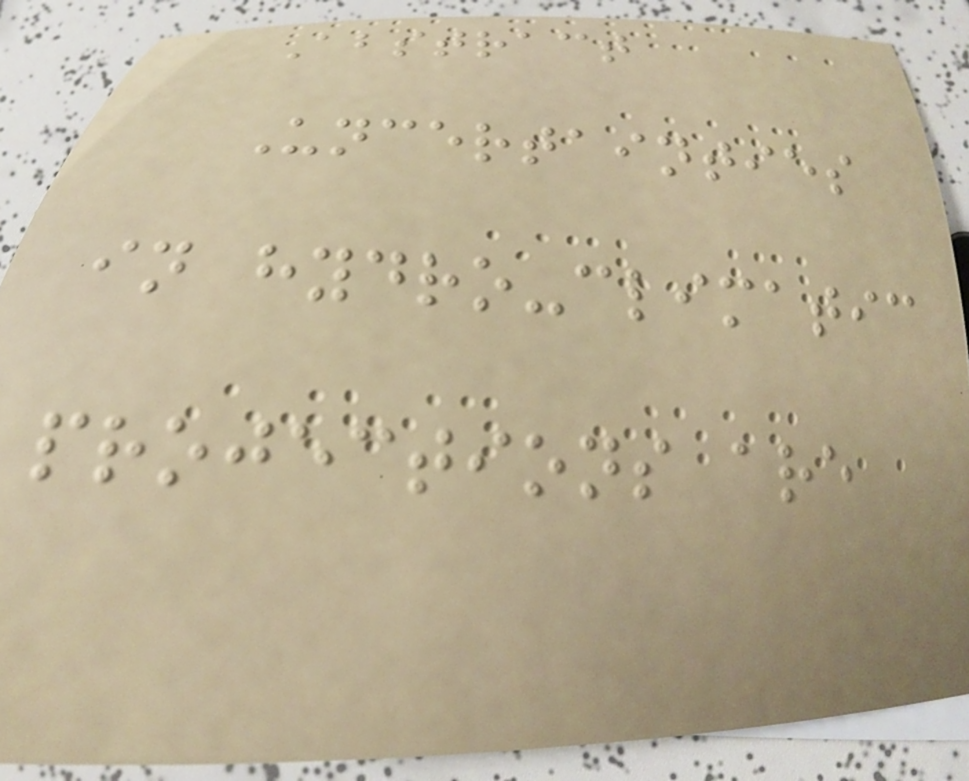Abstract
Uncertainties
in hydro-climatic
projections are
